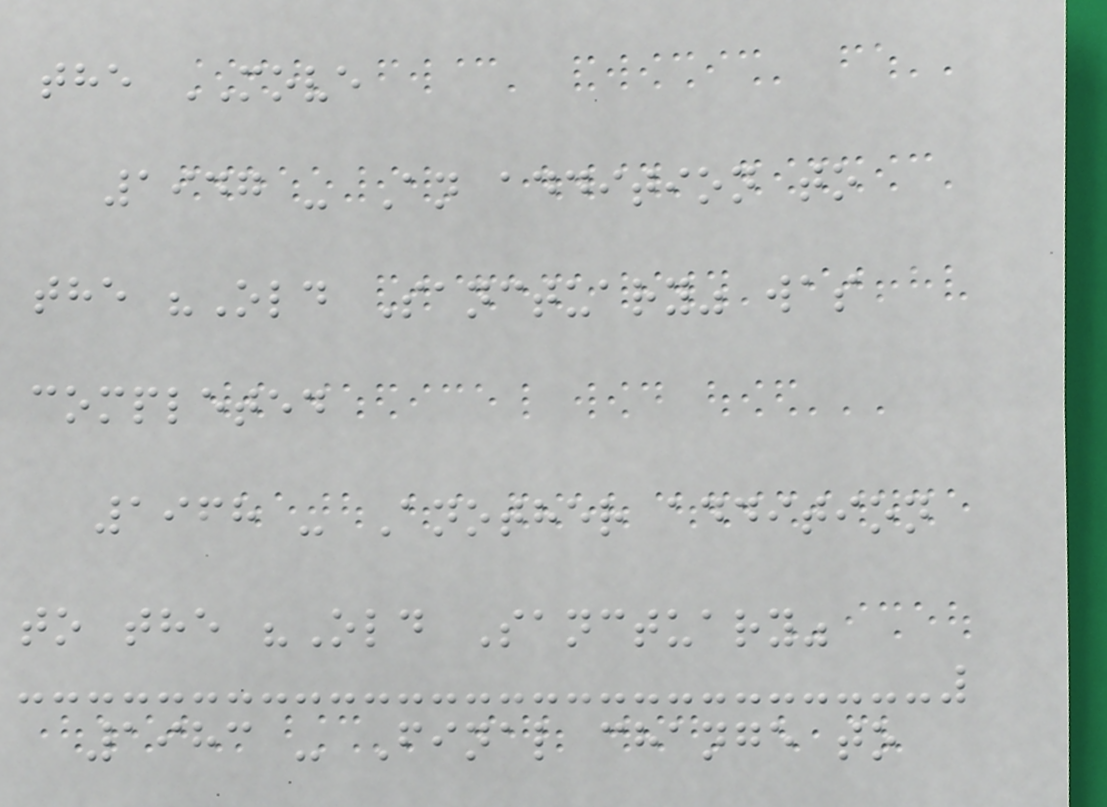the MOVE
1947 - An addition to
the "Old Sanctuary" was
completed
1968 - Another addition
to the "Old Sanctuary"
1983 - Final change to
